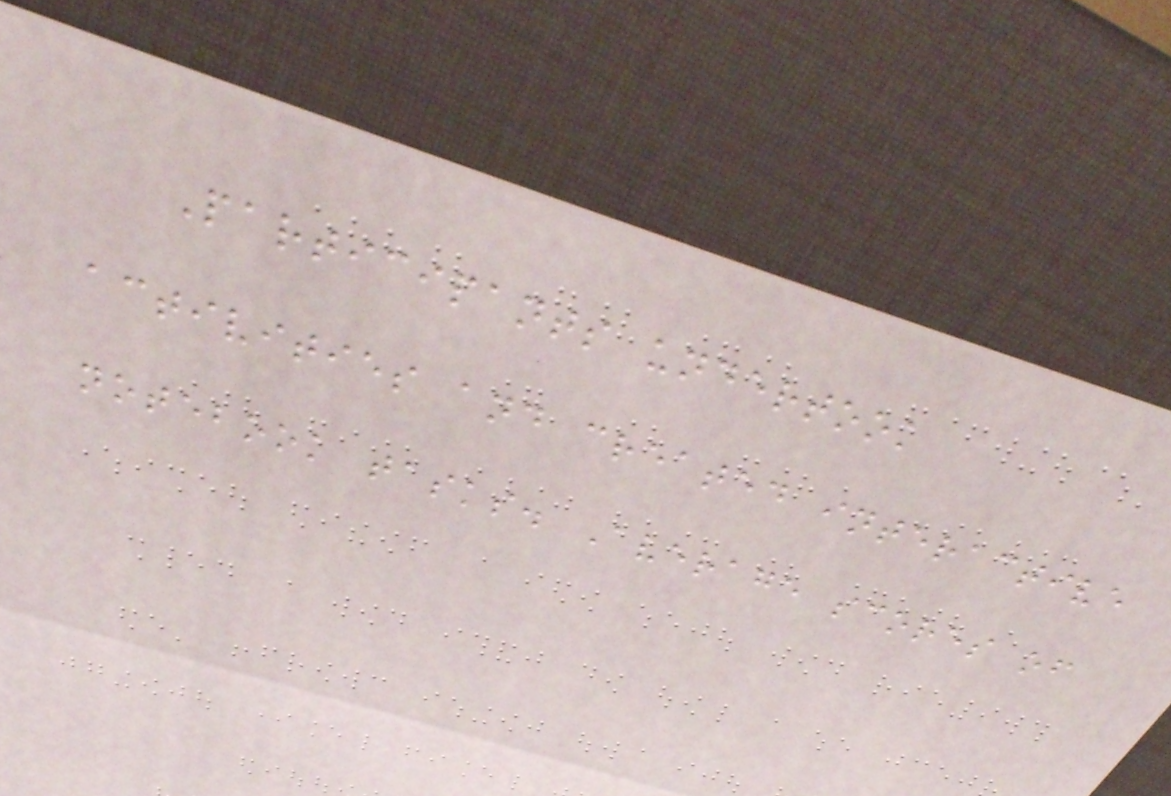Participants undertook
activities and created interactive
notebook tasks. Average scores of
